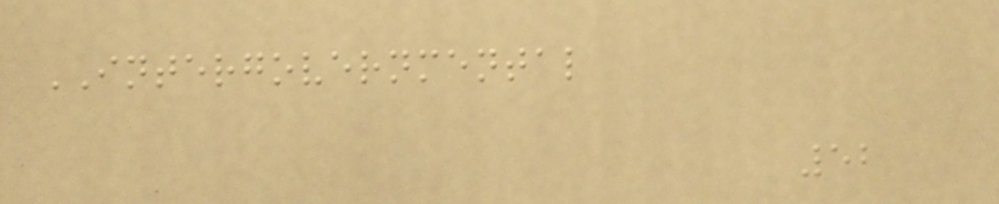INTERGOVERNMENTAL
52
